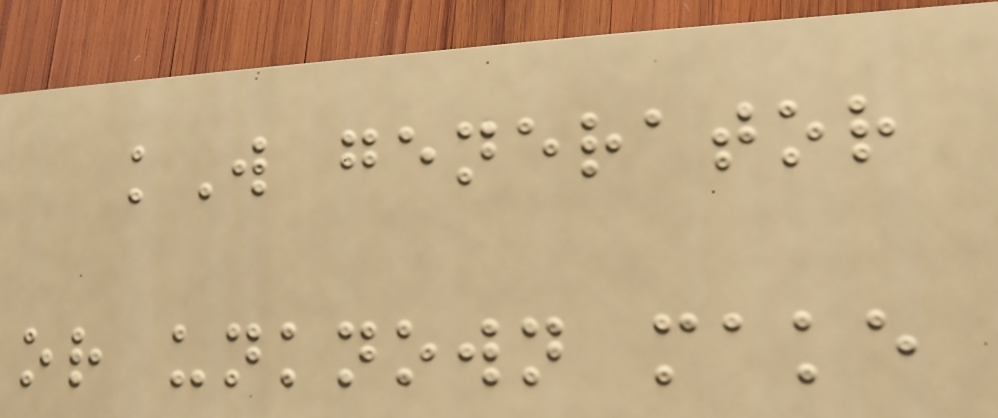kW generator
or unknown make
